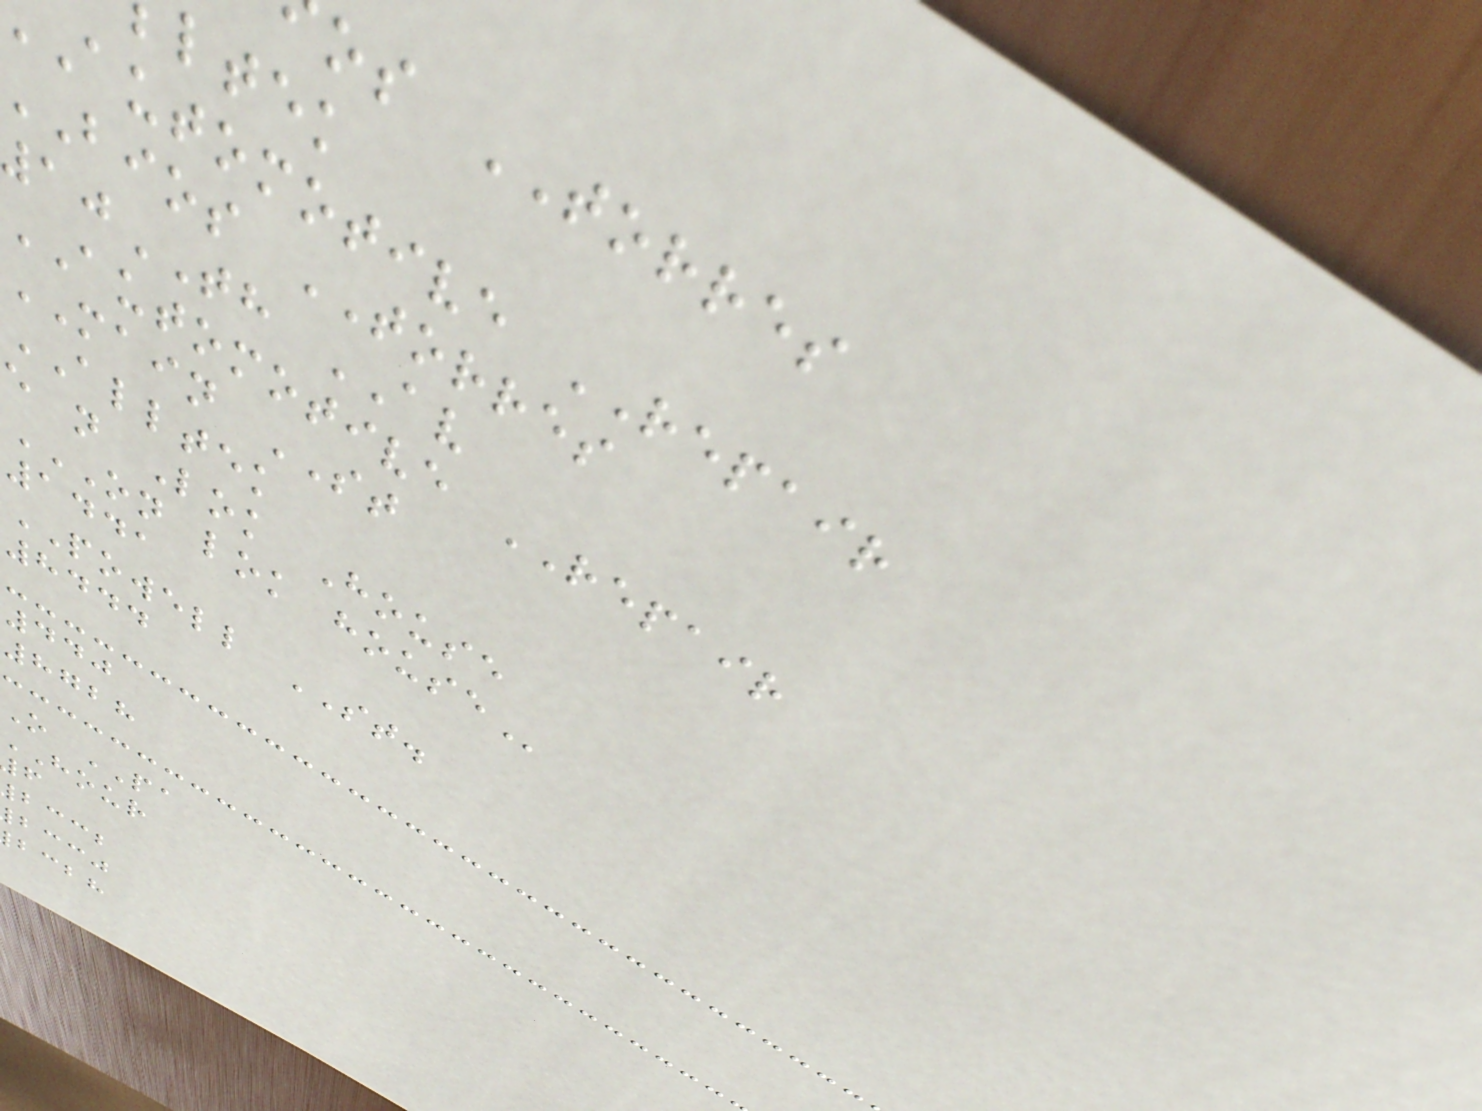os TORRES
ltek
automotive REPAIR
bios TORRES
TH AV
AUTOMOTIVE REPAIR
MAIN ST
ALLTEK
e n Lok House
ON LOK HOUSE
1441
POWELL ST.
8444
440
8728
O PA
hour
bccb
bccj
bcbh
